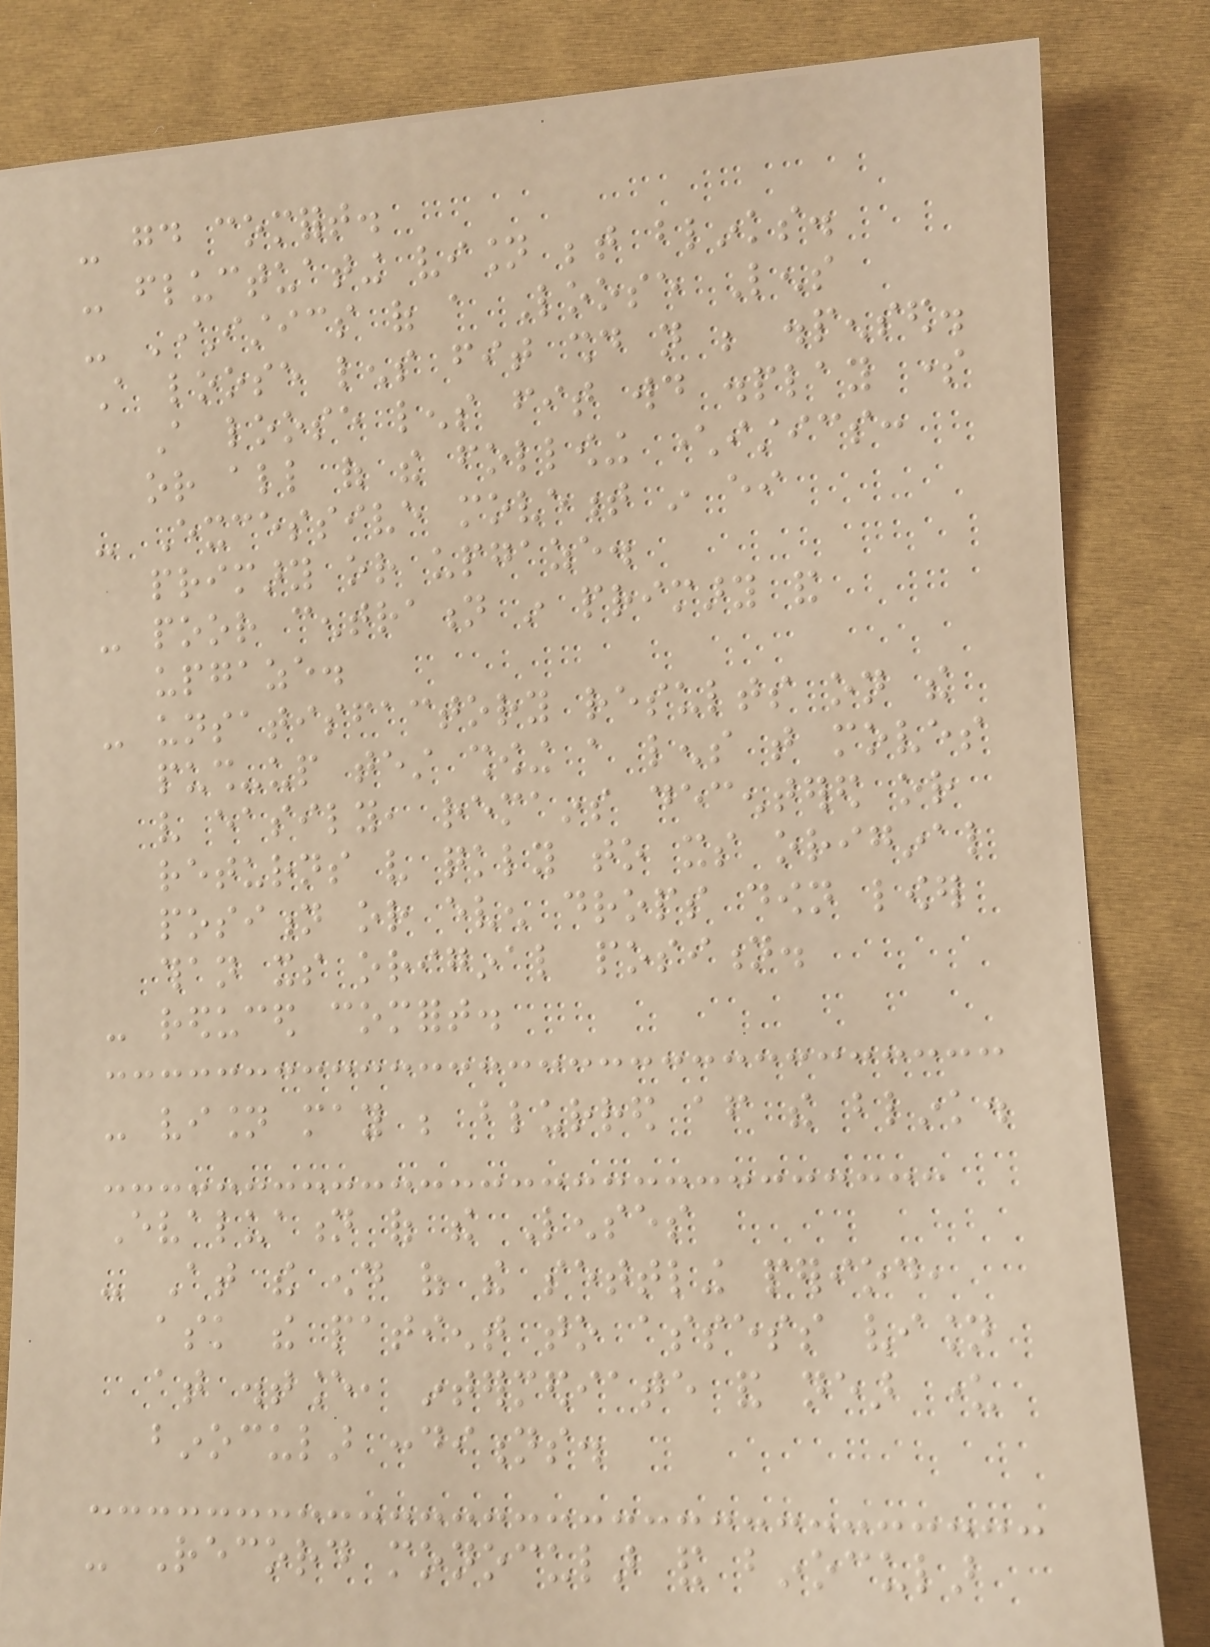- good comfort.
- fluctuating vision between blinks.
- Characteristics of a Loose Lens
A loose lens fit should not be dispensed.
A loose lens fit would display some
or all of the following characteristics:
- Excessive movement in either
primary or upgaze.
- poor centration in primary and
upgaze.
- unsatisfactory results on the
push-up test showing a lens that moves
very easily, remains decentered or
returns very quickly to its original
position or even drops down lower
than its original position.
- reduced comfort.
- vision may be blurred after the blink.
Evaluation of the Lenses
- At the end of the settling period,
ask the patient to assess vision
at distance, intermediate and near under
binocular conditions.
- Record monocular and binocular
